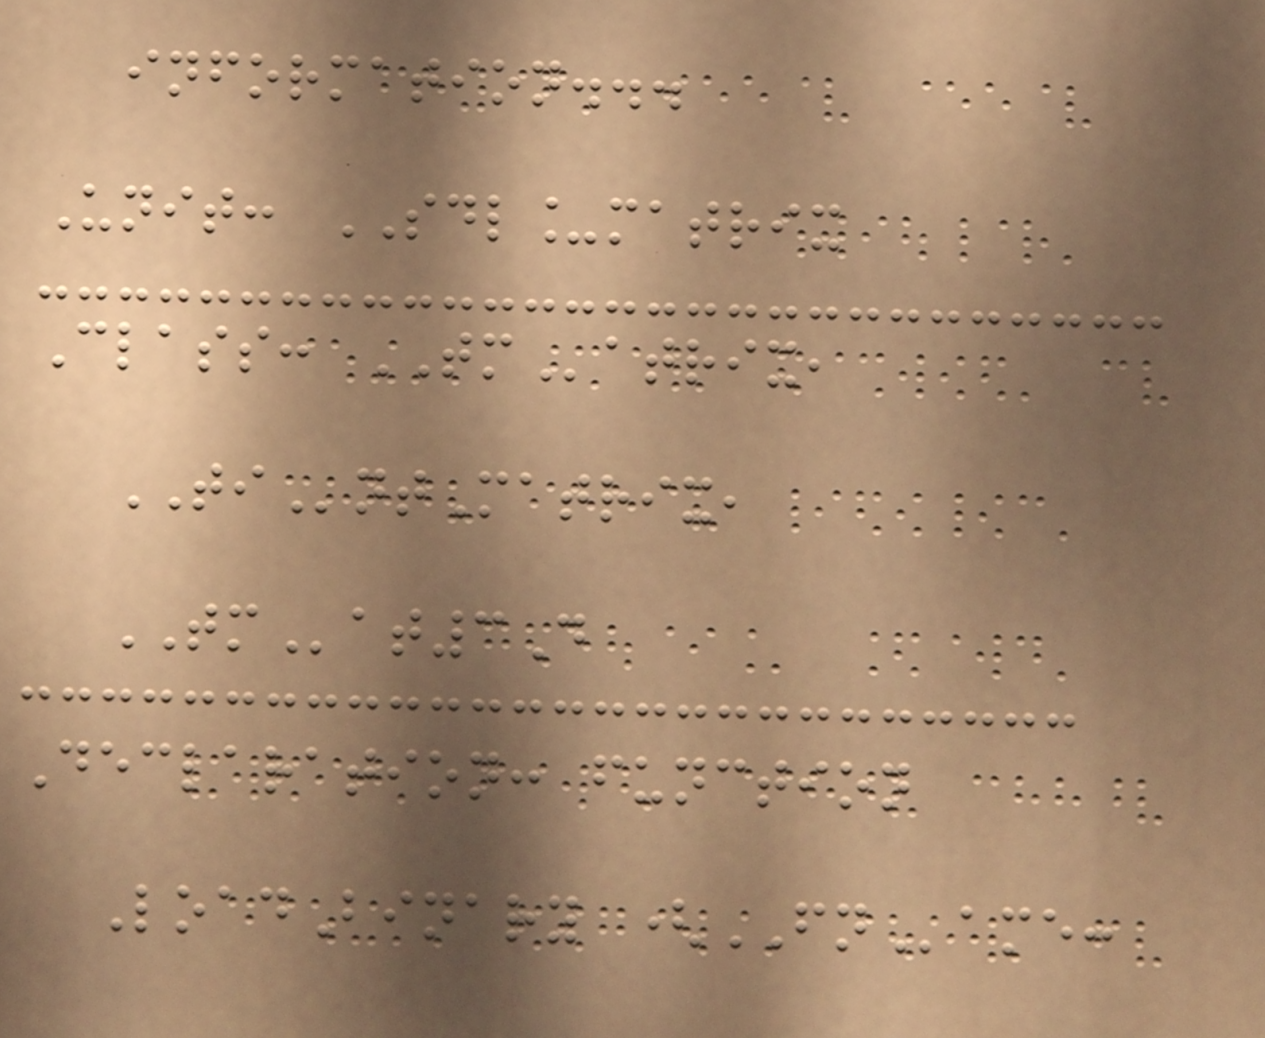information...
Unit: SDL_matrix
Class: TMatrix,
TIntMatrix,
TMat3D
Declaration: function
LoadBinary (FName:
